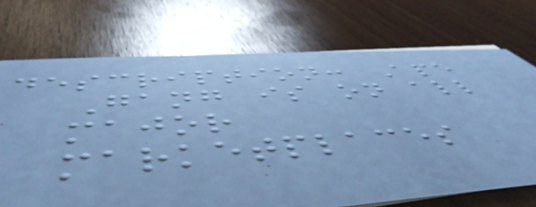description: Ape
Gang is on all
major
marketplaces
